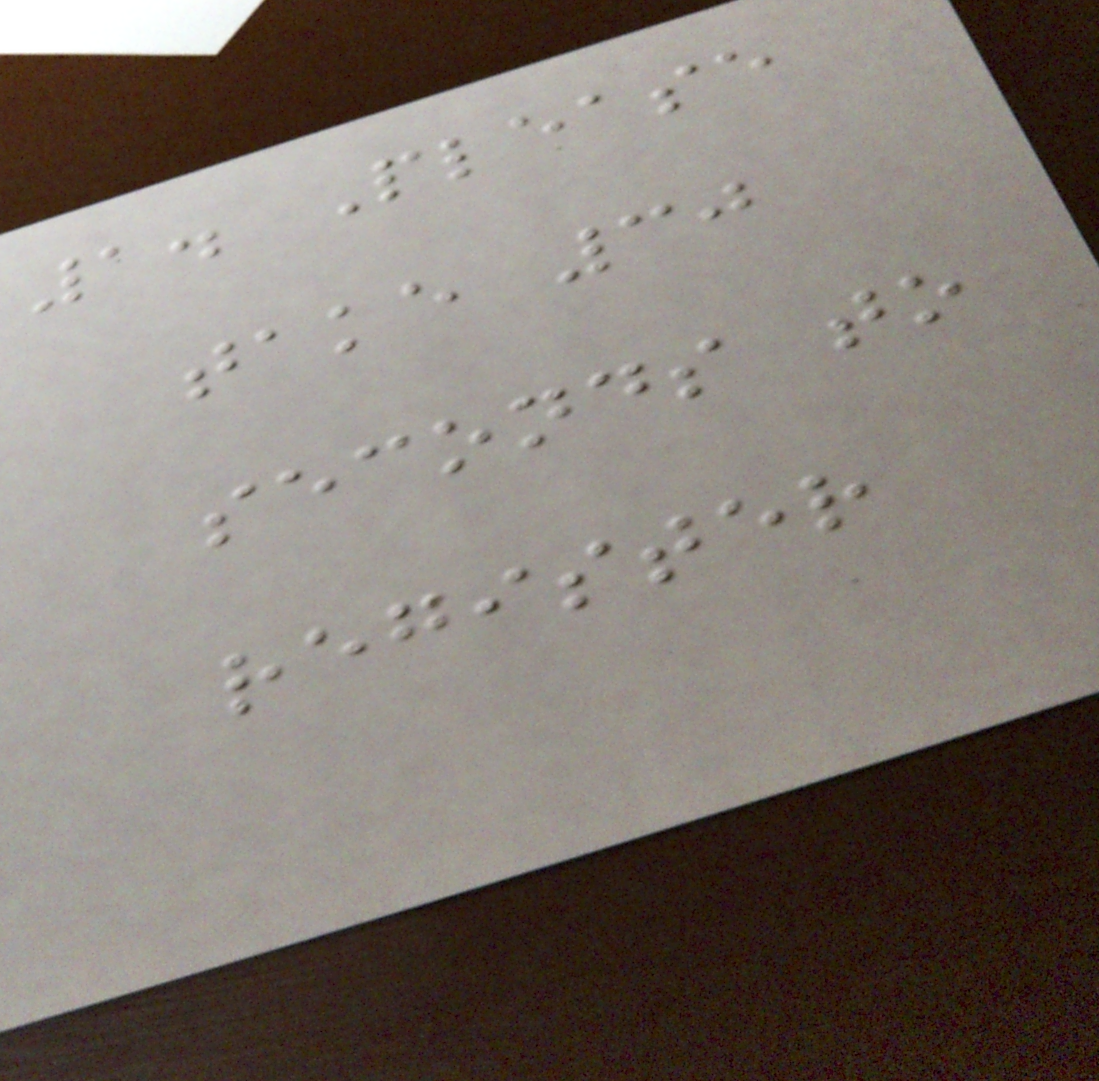1. Please
take 30
seconds to
register
